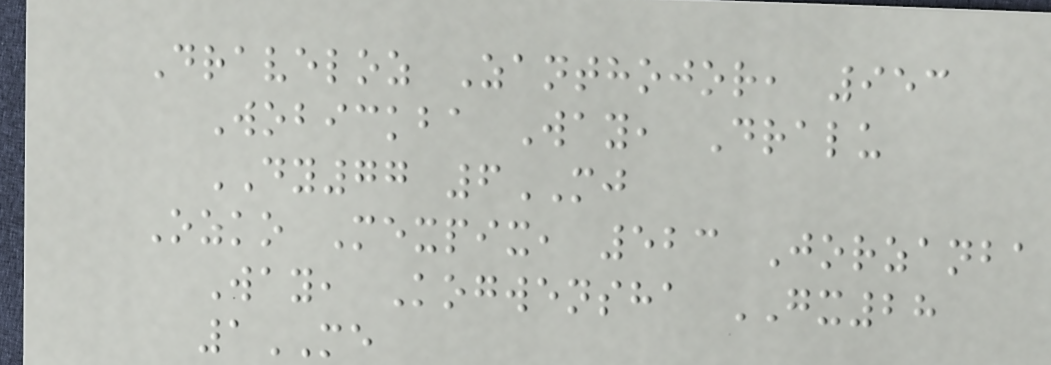Draveloz Zanthojor, 953
Wobickba Way, Dralu
DY77 6MJ
Ozko Mexpix, 523 Jorzanba
Way, Kogwensha GX28
1ME
